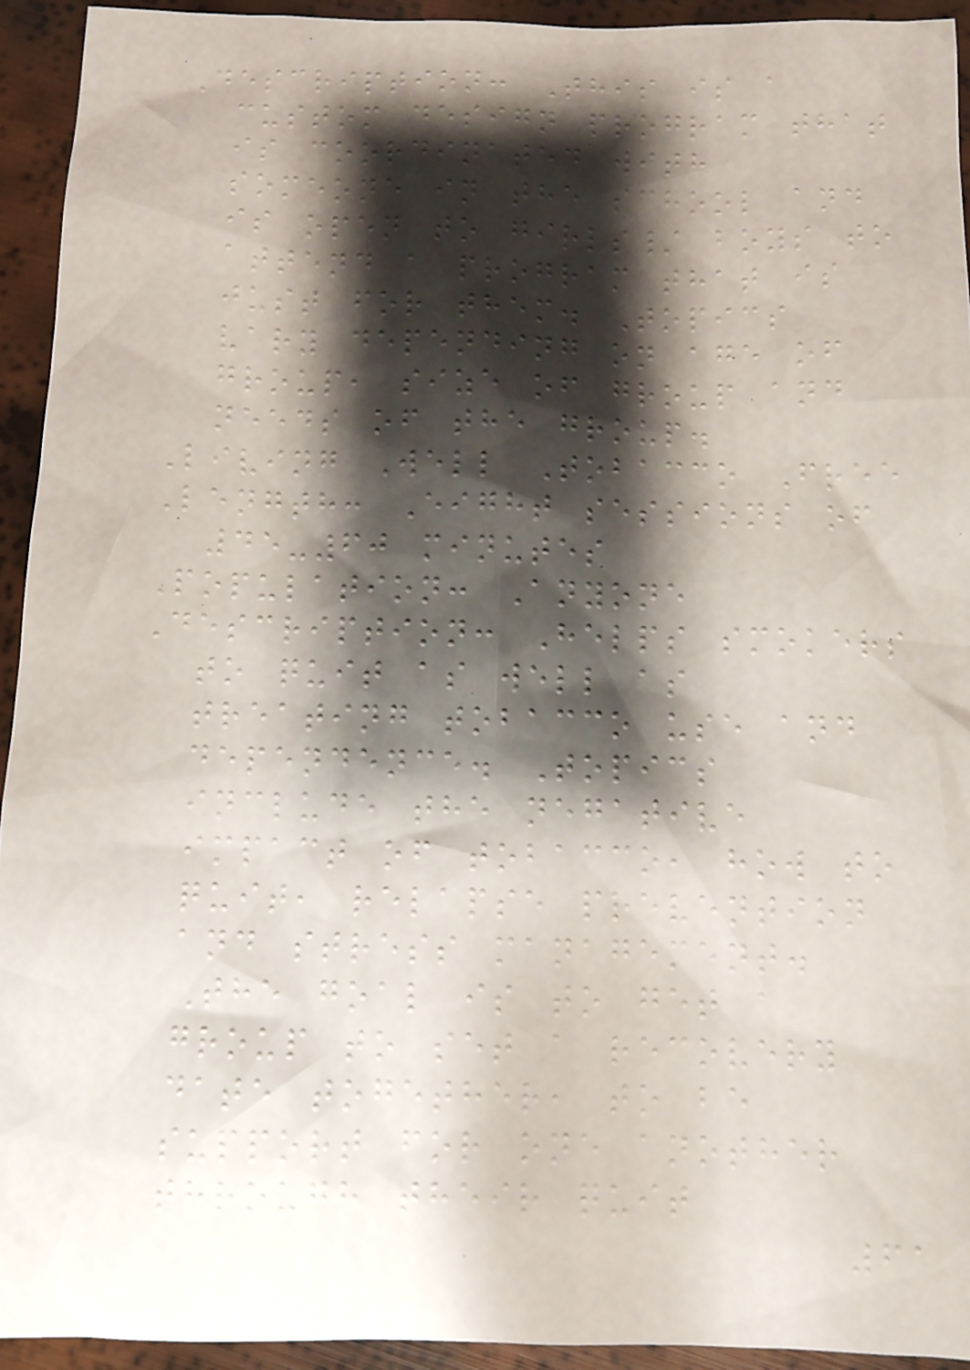Description: This is a
custom design program that
is coordinated with
someone in the school and
is open to girls/ boys to
attend a program that is
just for them. Topics
vary depending on age of
group, size of group and
needs of the group.
Living Well Tobacco Free
Length: Eight sessions of
45-60 minutes
Population: Anyone
Description: Helps smokers
to quit as well as
treating tobacco use and
dependence. Topics
include the negative
impact of tobacco, how to
quit, relapse prevention
and stress management.
The goal is to get a
group to set a recovery
date together, to be
support for one another
through their quit
61
